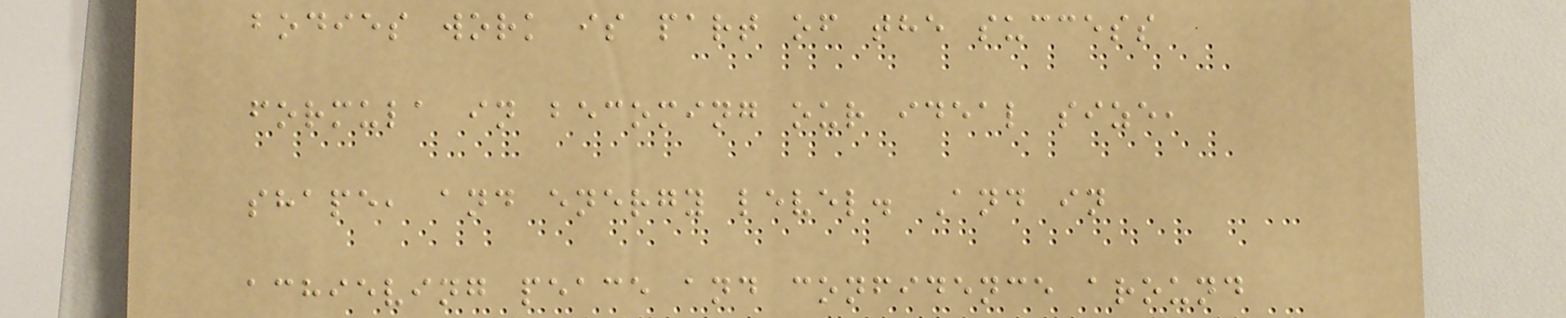bodies work is part of the success
formula in becoming our ideal size,
shape, and energy level. And in
achieving peace and confidence around
